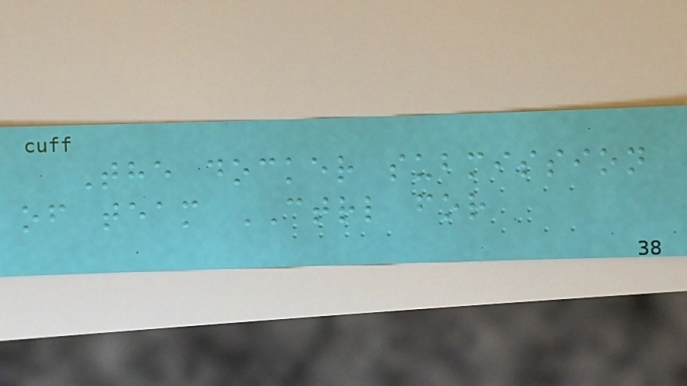The docker submission
of team CTRL for
